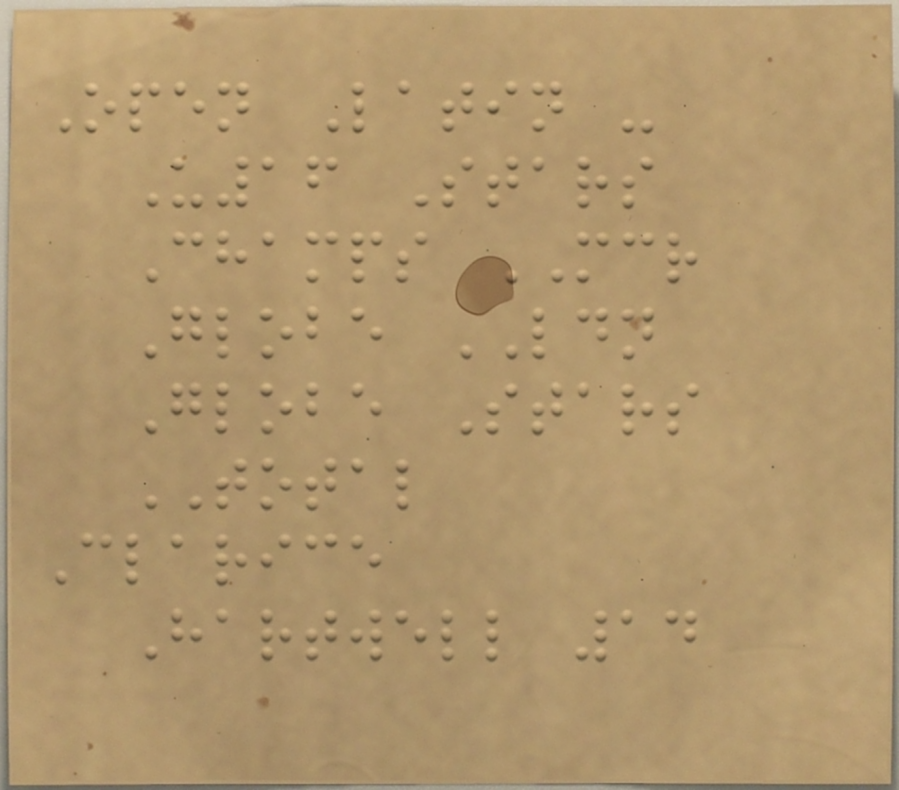Open Latin -
U16 Stars
Champs MCR
Globe LDN
Globe Stars
TOTAL
Clarice
Hartwell 14
